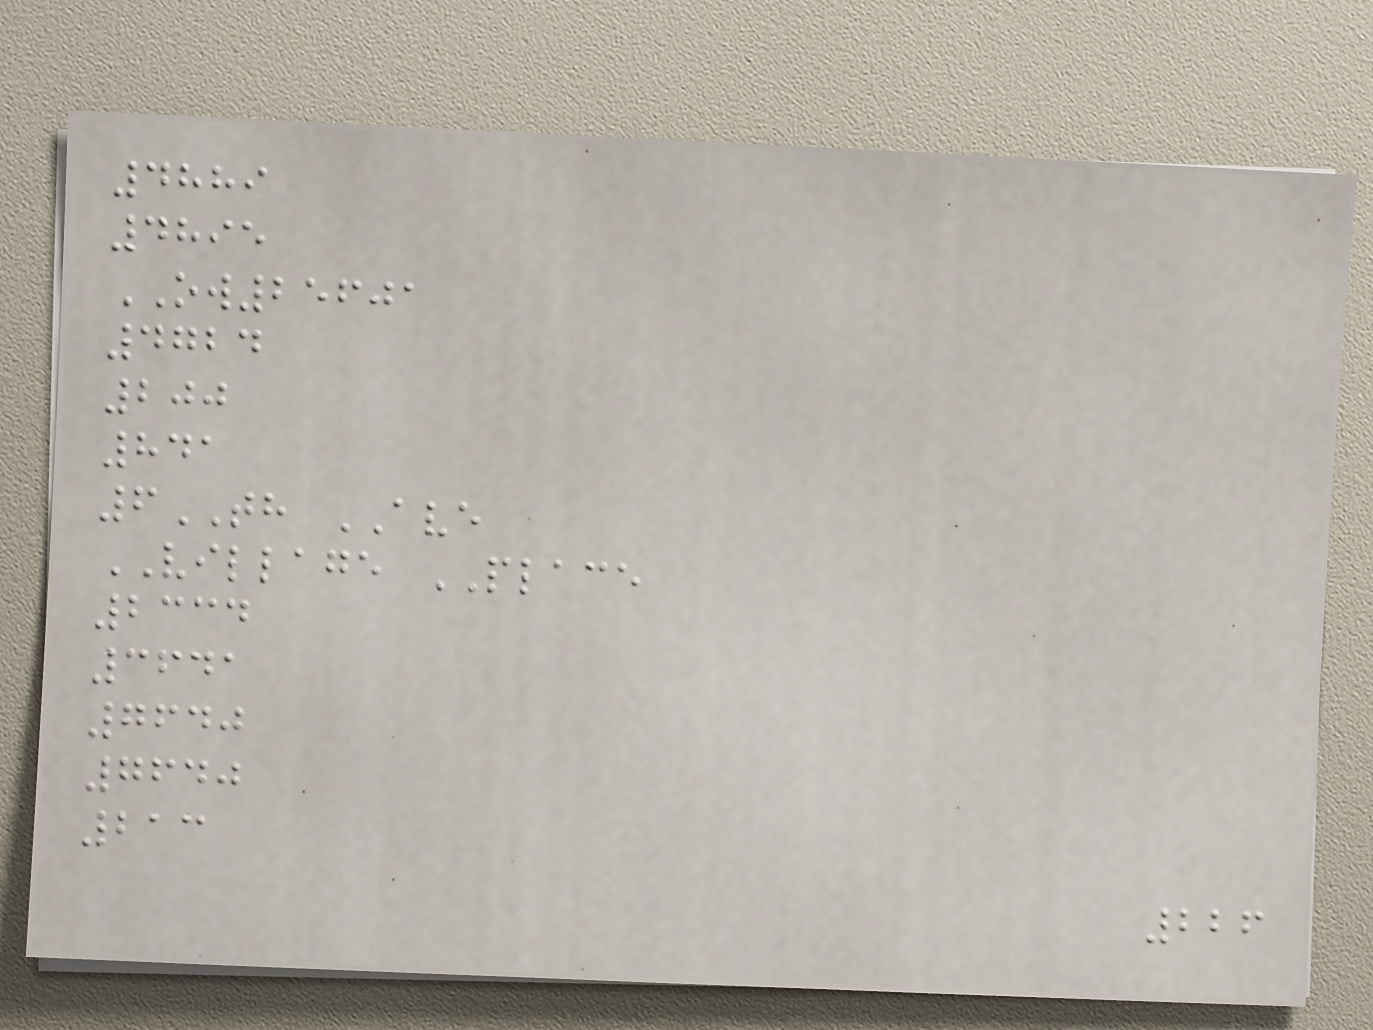4889
4895
OW25601
4724
200
841
6TH AVE
VILLAGE PLACE
2334
3641
7640
7640
213
226
